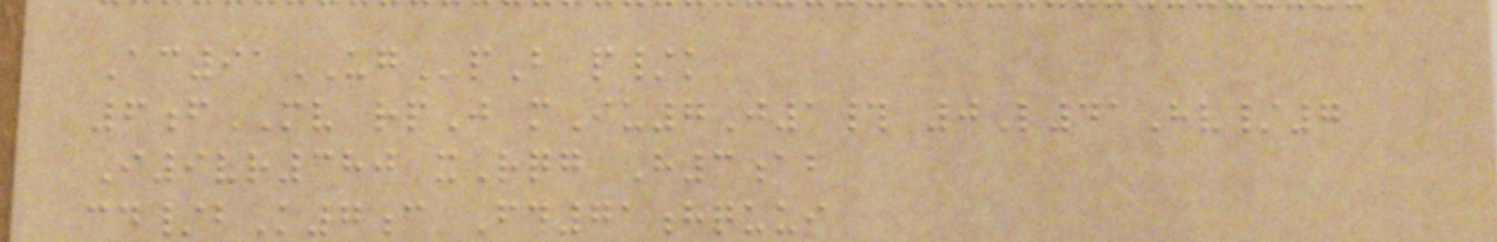Ac91UGpB p/k
6fMV rpJ mIu7J1# 0L41Hv/7
I9vr380 xRqg H3ab
cd/bK7c Fd71hquui
